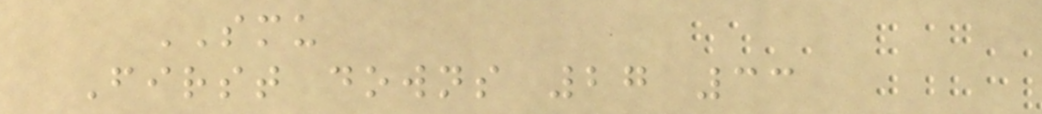SMU
First downs 27 33
